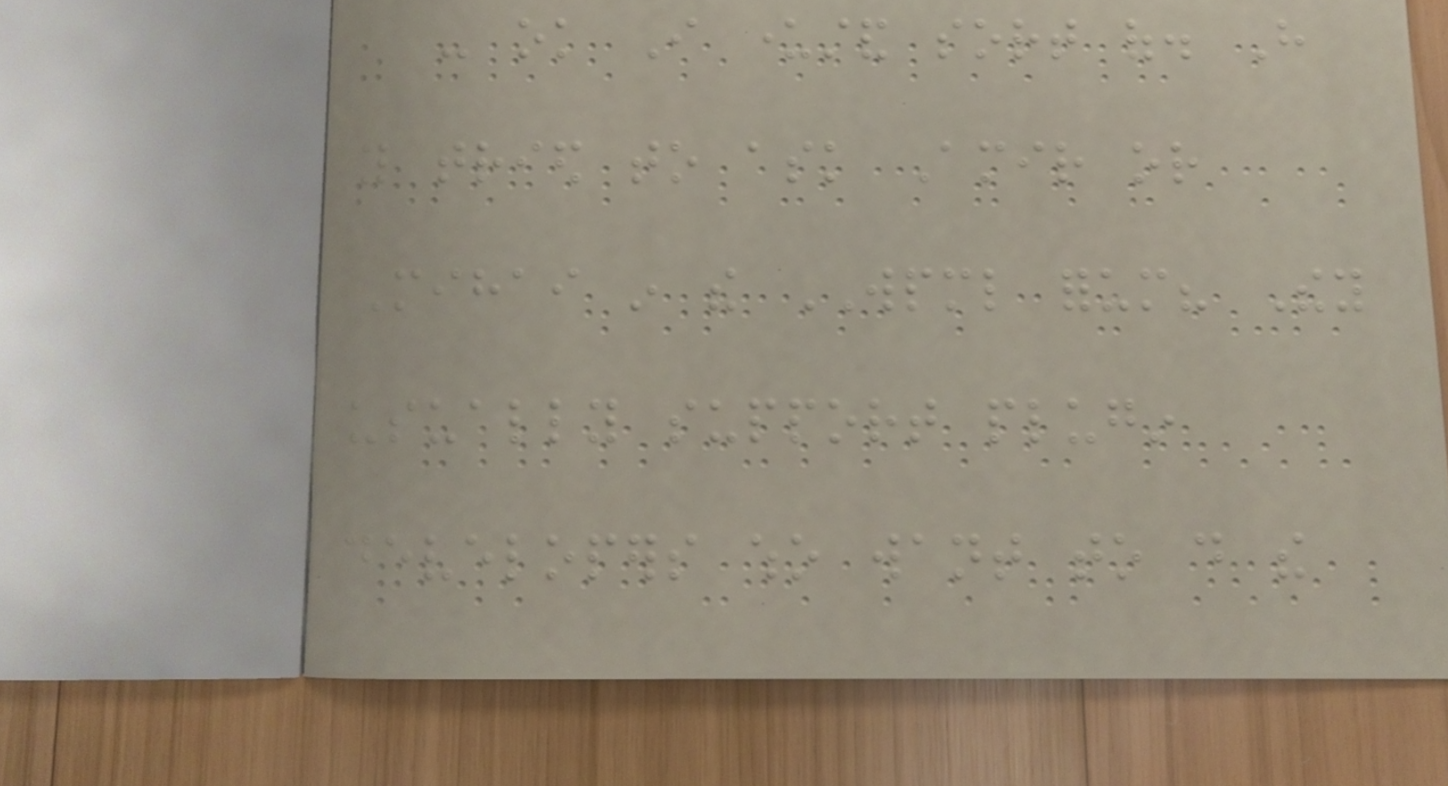- ok I understand sort of. Have
you tried to ask Amir or
Mihai in the WPML forum? They
usually support plugin
developers who want to do the
